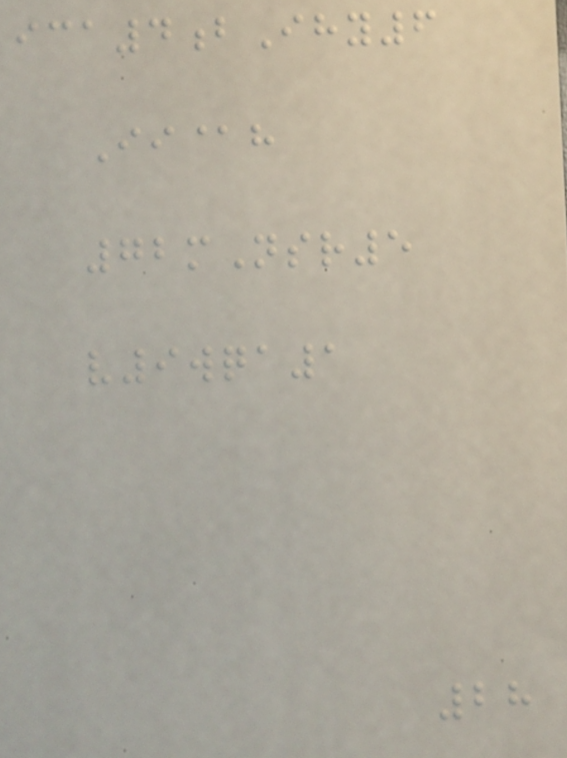ica4bIhy6
Ii@h
72mNsr5
v9wqa1
28
